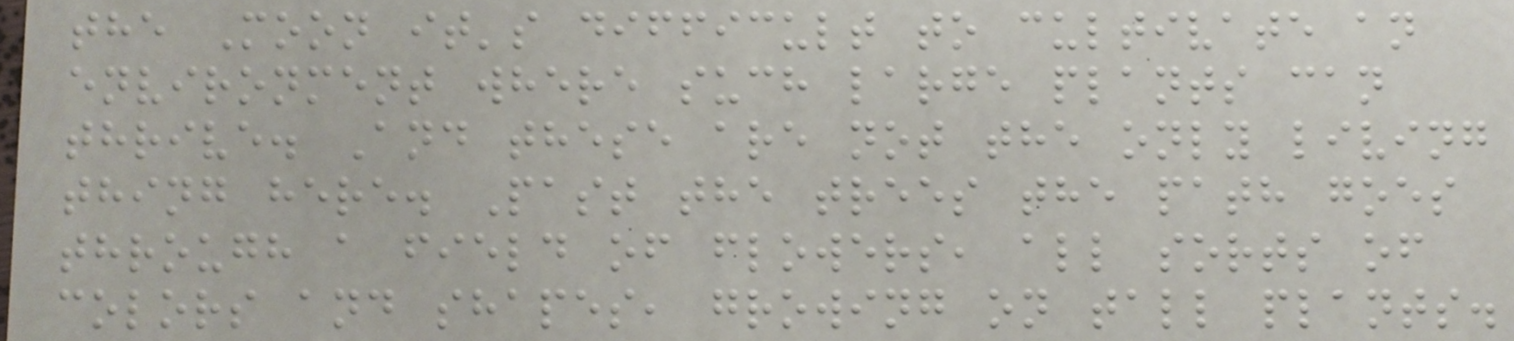the Moon it's difficult to cultivate an
environment where such large plants can
thrive. And these are not the only living
thing here. Past the trees the path goes
through a field of flowers, all sorts of
colors and shapes, growing on tall plants.
